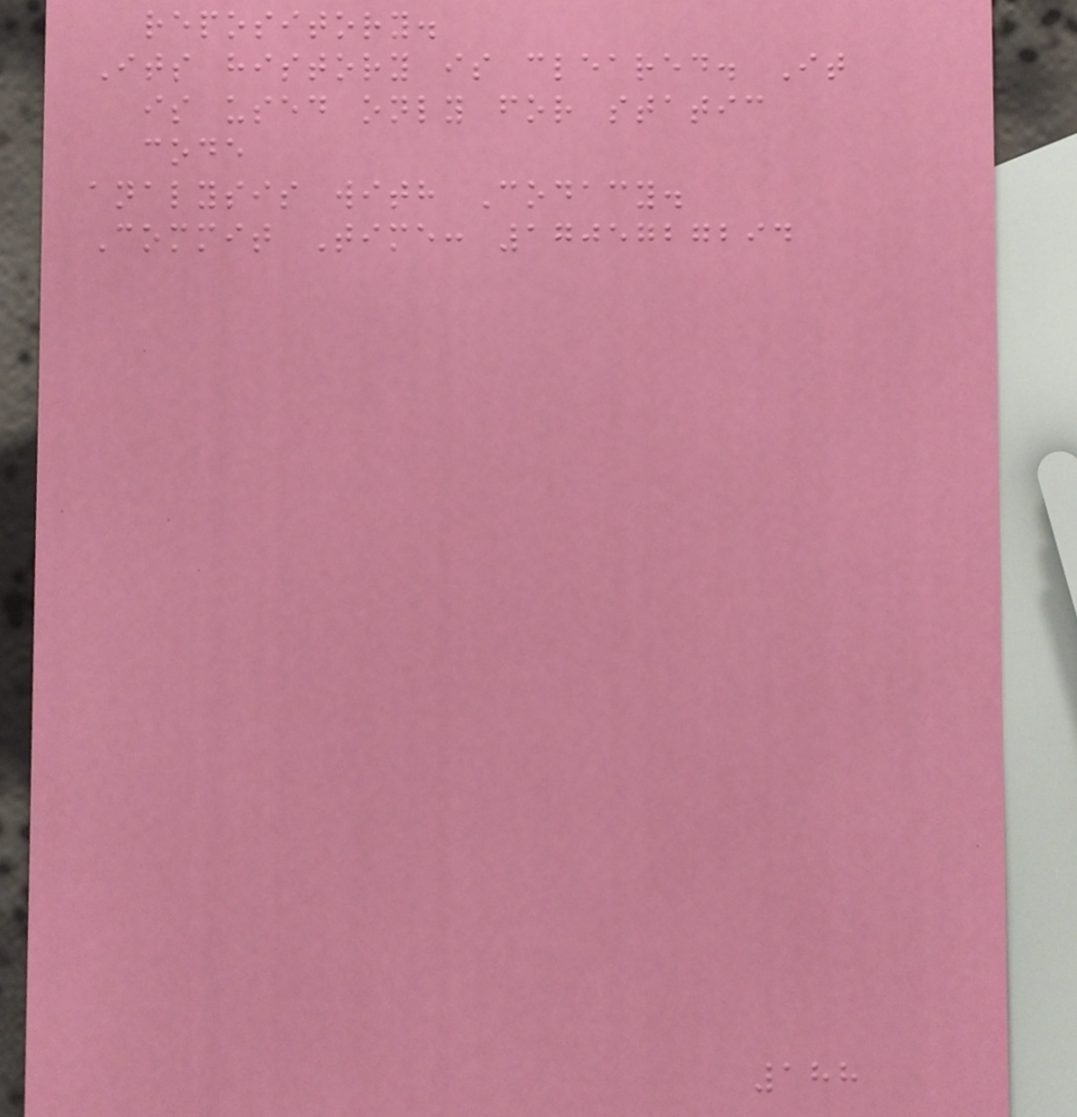repository.
Its history is cleared. It
is used only for static
code
analysis with Codacy.
Commit Time: 1705727294
188
